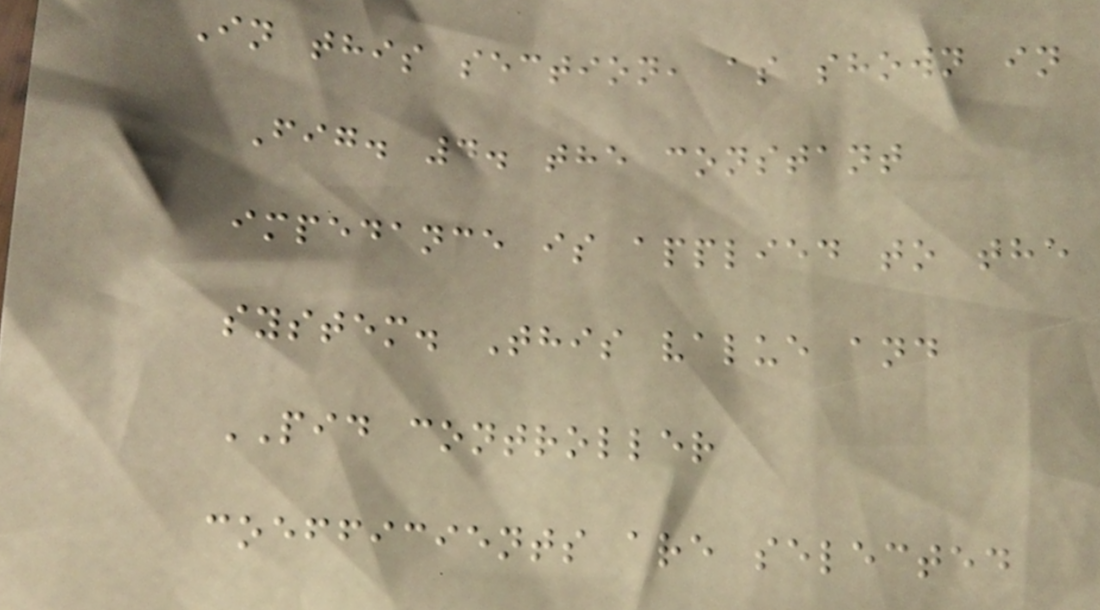In this section, as shown in
Fig. 4. the constant
impedance is applied to the
system. This value and
PID controller
coefficients are selected
